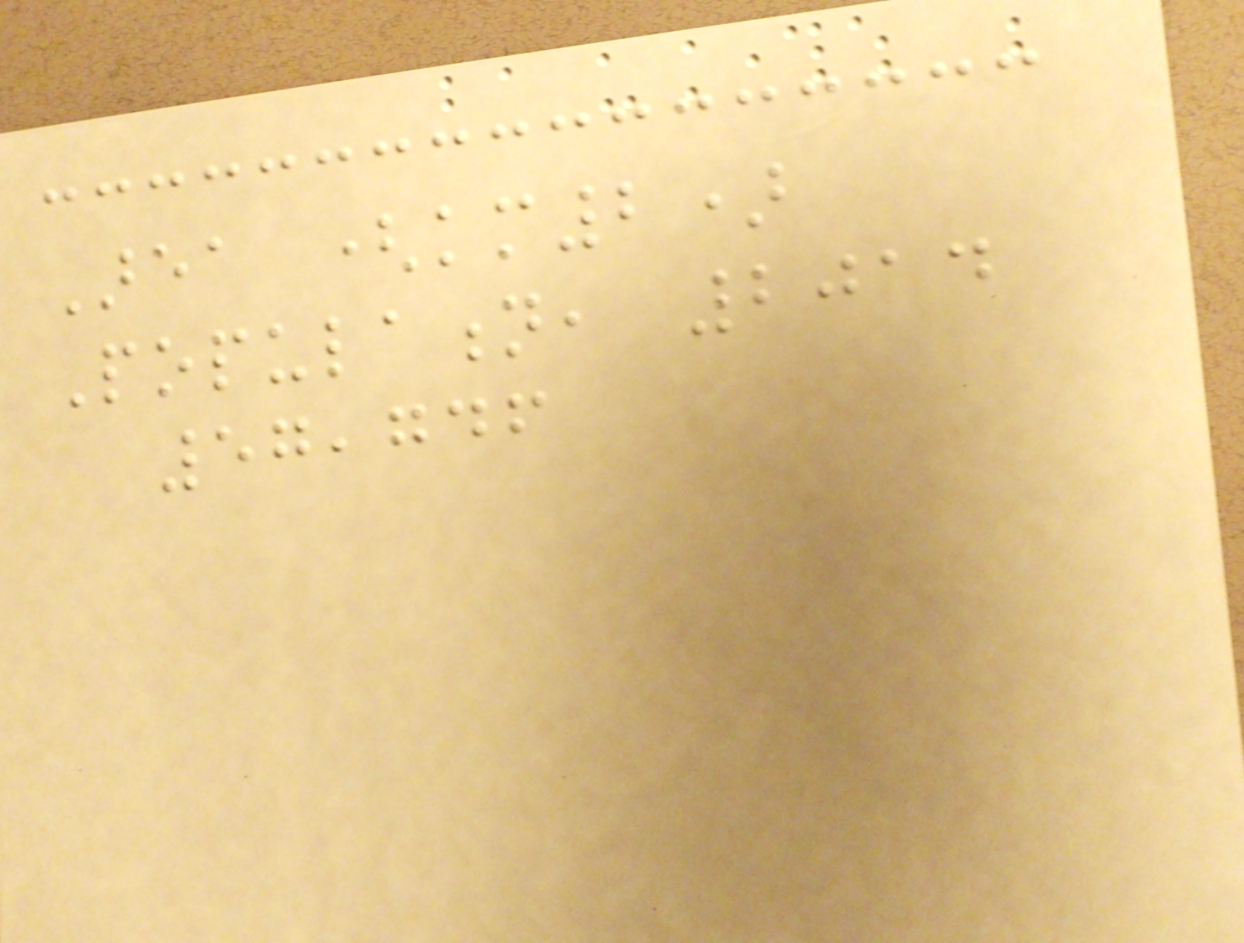Area (km2)
Population, 2014
57,746
